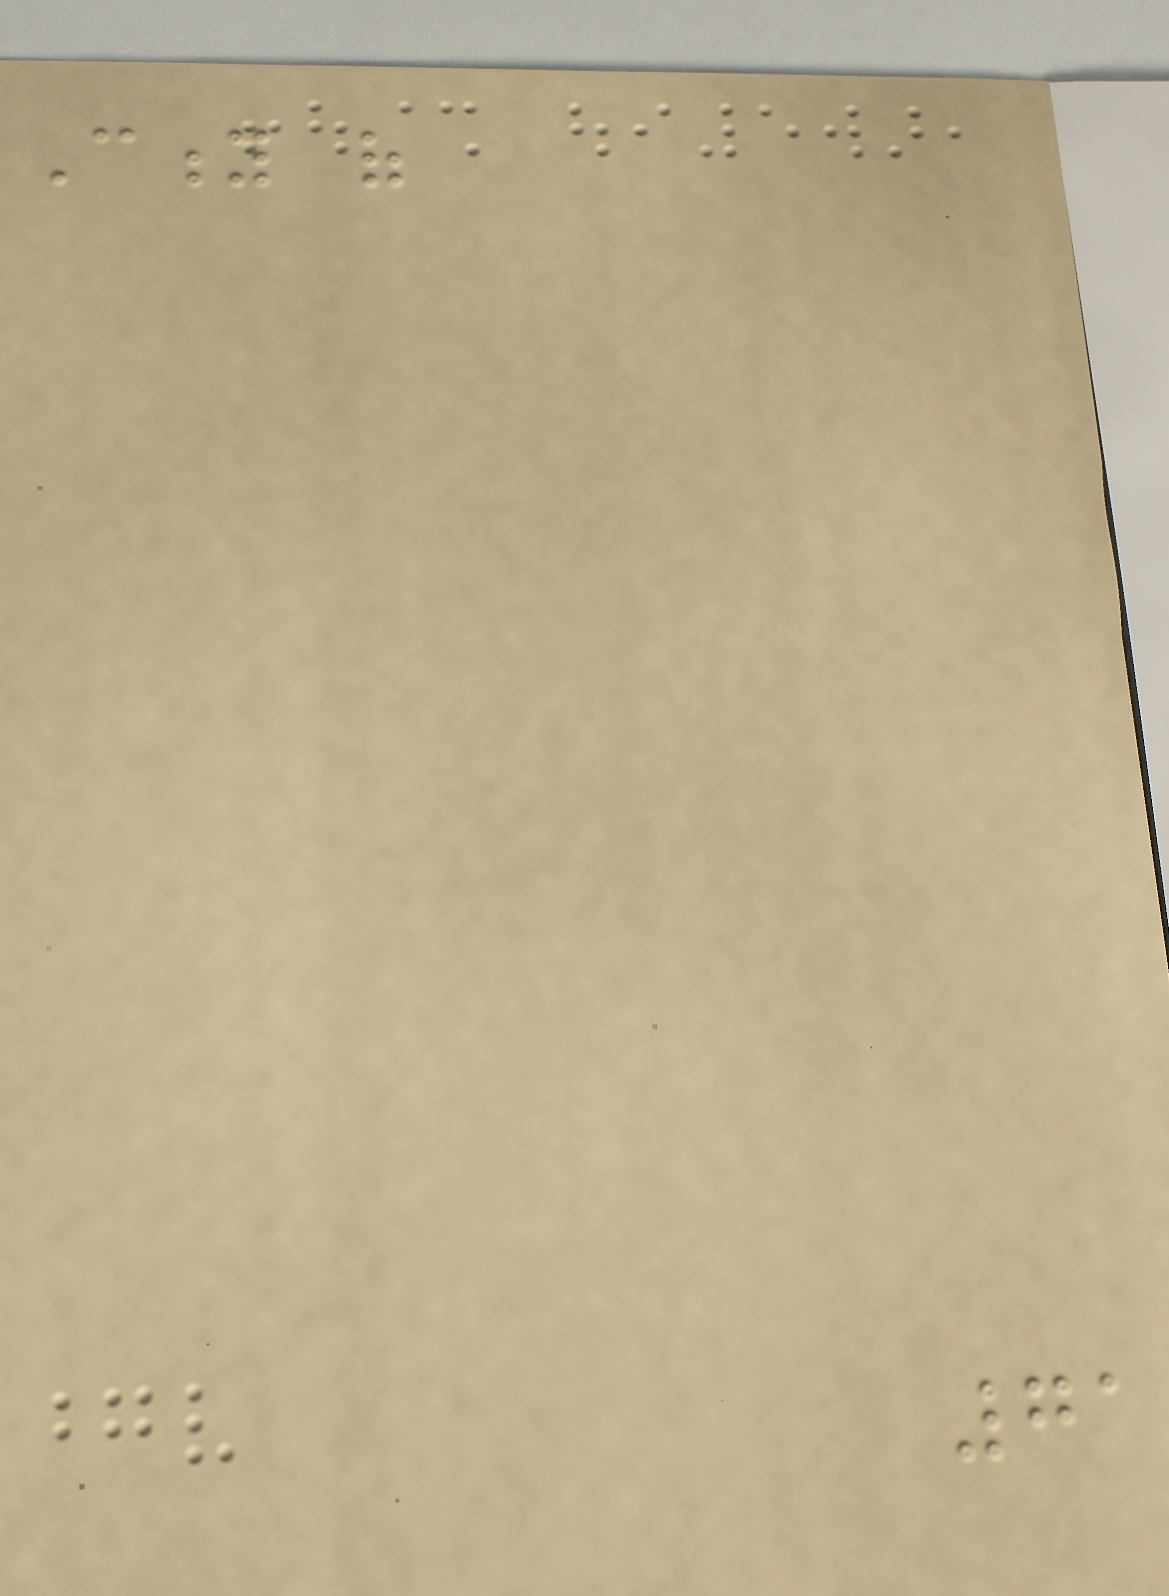City of
71
